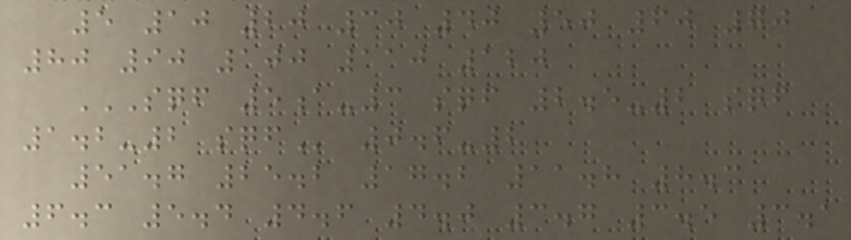5 10 20 30 40 50 60 70
80 90 100 110 120
SQF 5A-3 SQF 2.5-2 SQF
1.2-2 SQF 0.6-2
51.7 25.2 17.2 11.8 8.3
6.3 5.4 4.6 4.0 3.7 3.5 3.1
